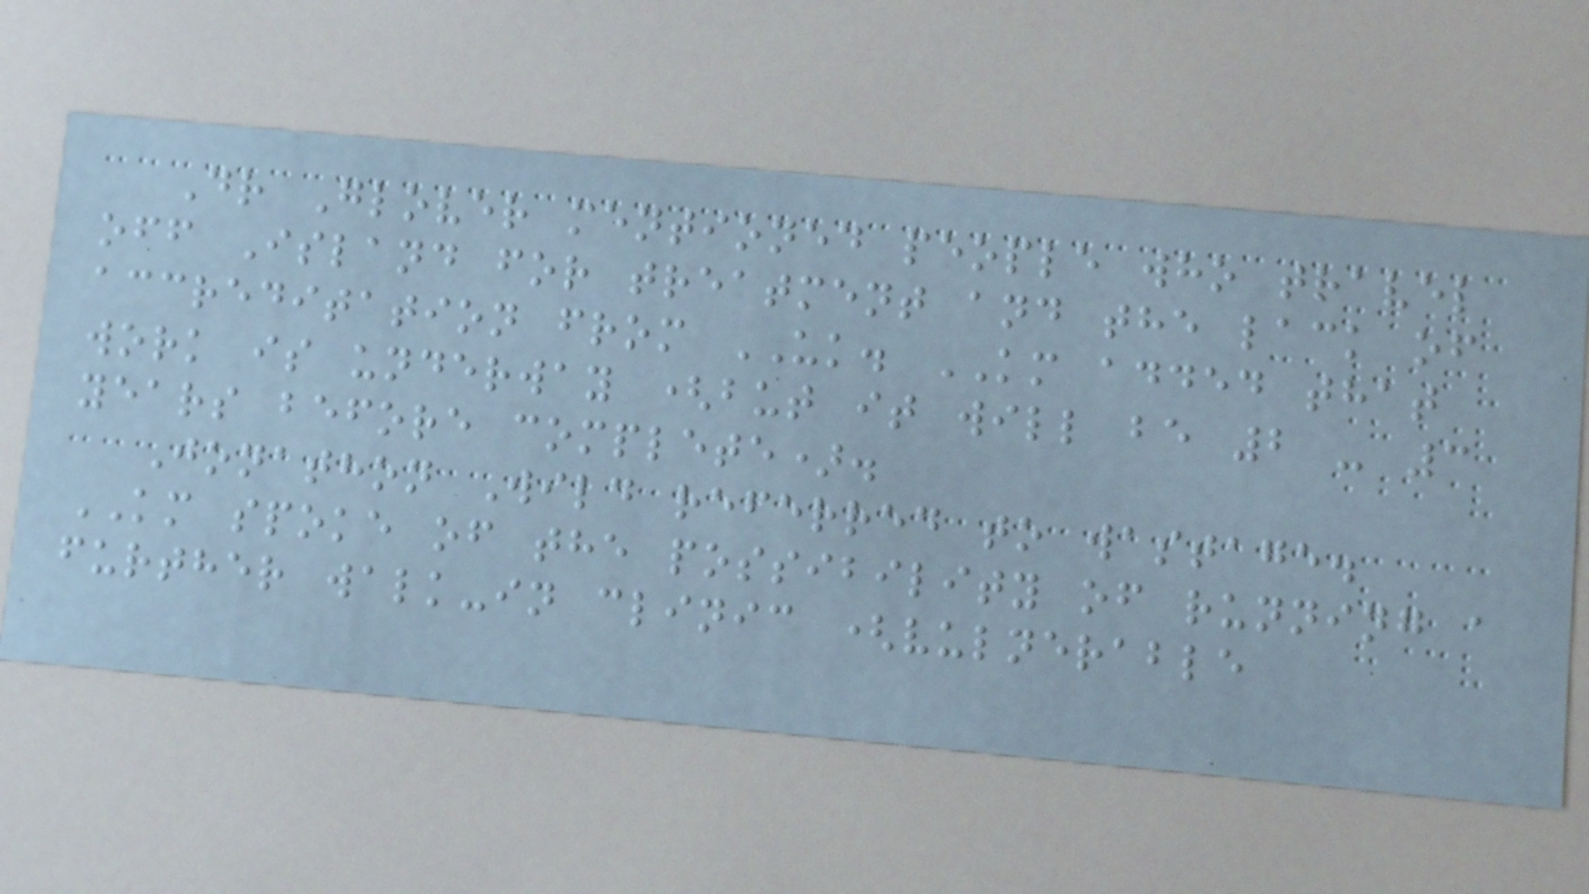Dr Glover mentioned people who travel
off Island for treatment and the lack of
accreditation from UK. KM added that
work is underway (but it will be 2 - 3
years before complete).
Jonathon Wild referred to wastage.
KM spoke of the possibility of running a
further walk-in clinic (vulnerable
